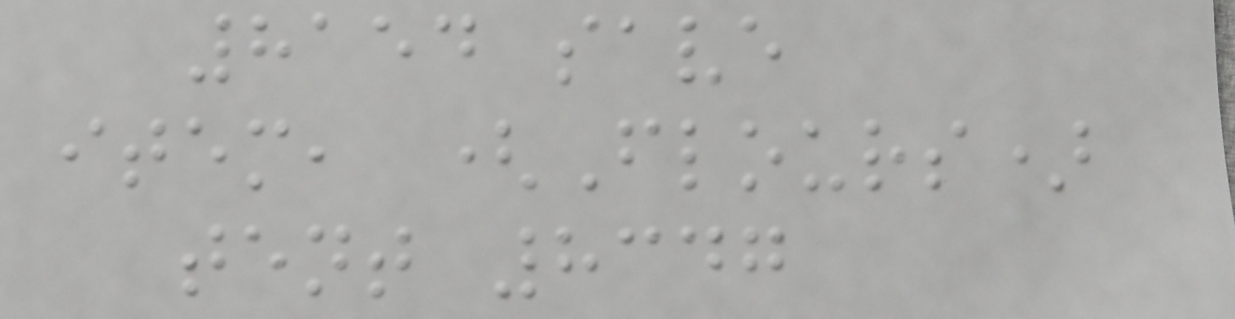8154 save
item, (Flours)
tent 8347
